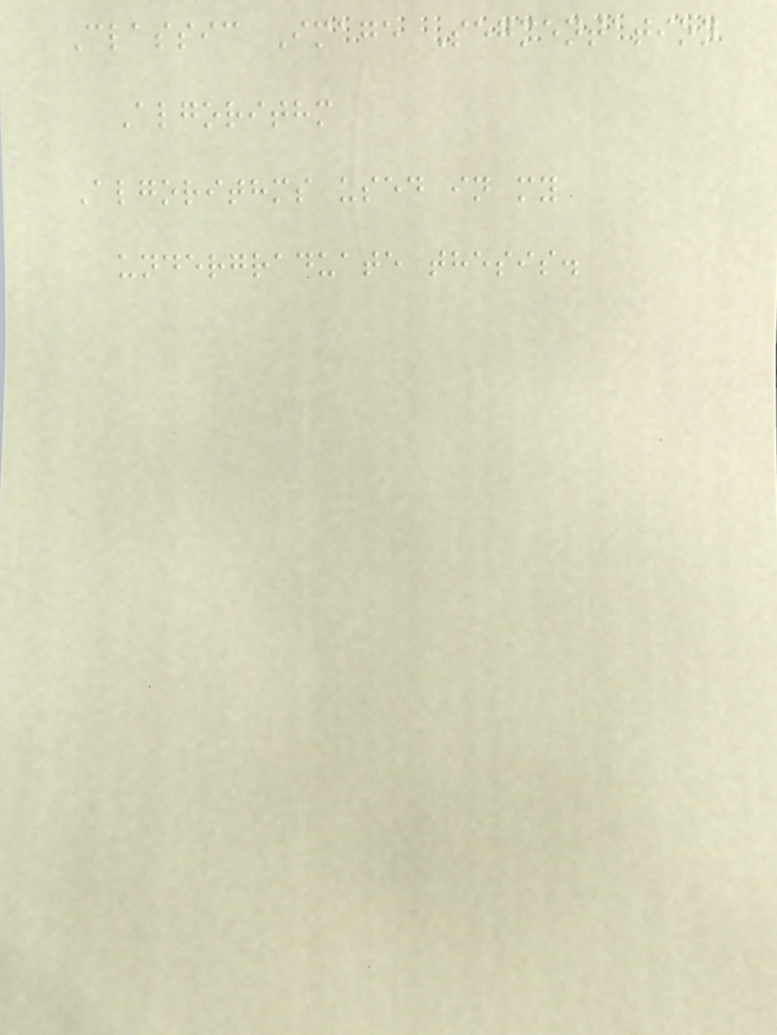Classic Image Segmentation
Algorithm
Algorithms used in my
undergraduate thesis.
